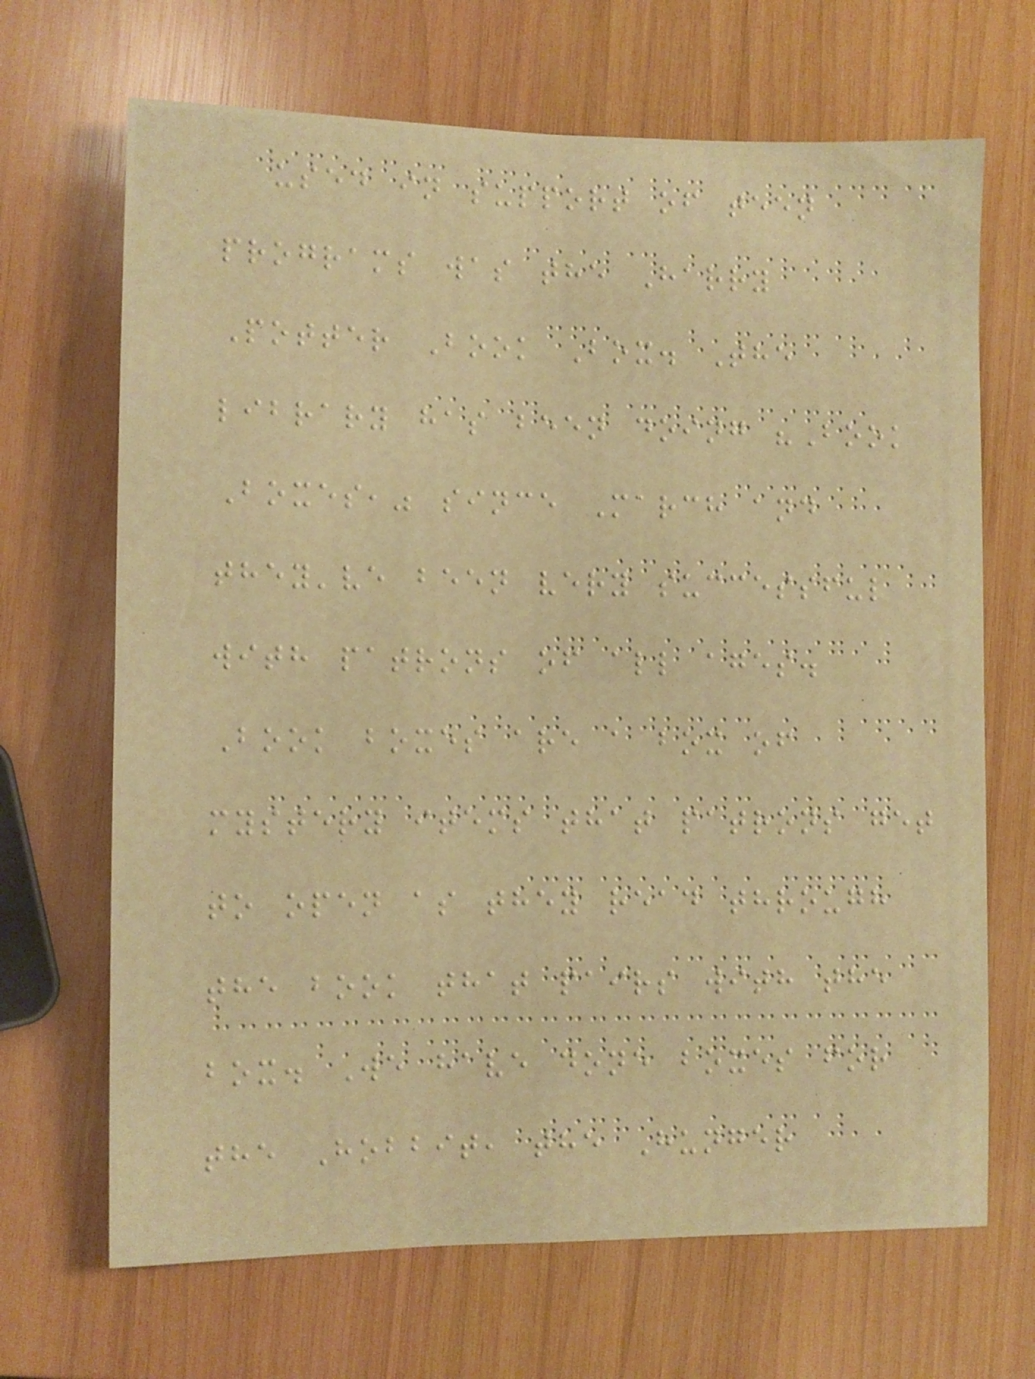used in support of teen
programs was the Harry
Potter Book Box. The
library has been doing "Book
Boxes," since March and
they've been very successful
with patrons of all ages.
Book boxes are a box of
mystery items that patrons get
to open as they read through
the book that pairs with the
box. We have done boxes for
the Hobbit, the Hunger
